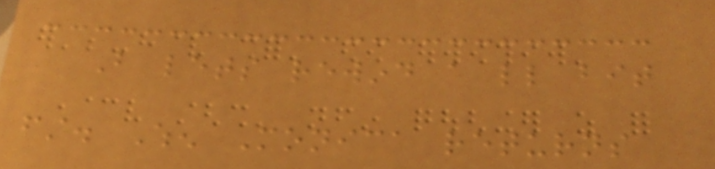But lets rewind a little bit
first. When Monica returns
